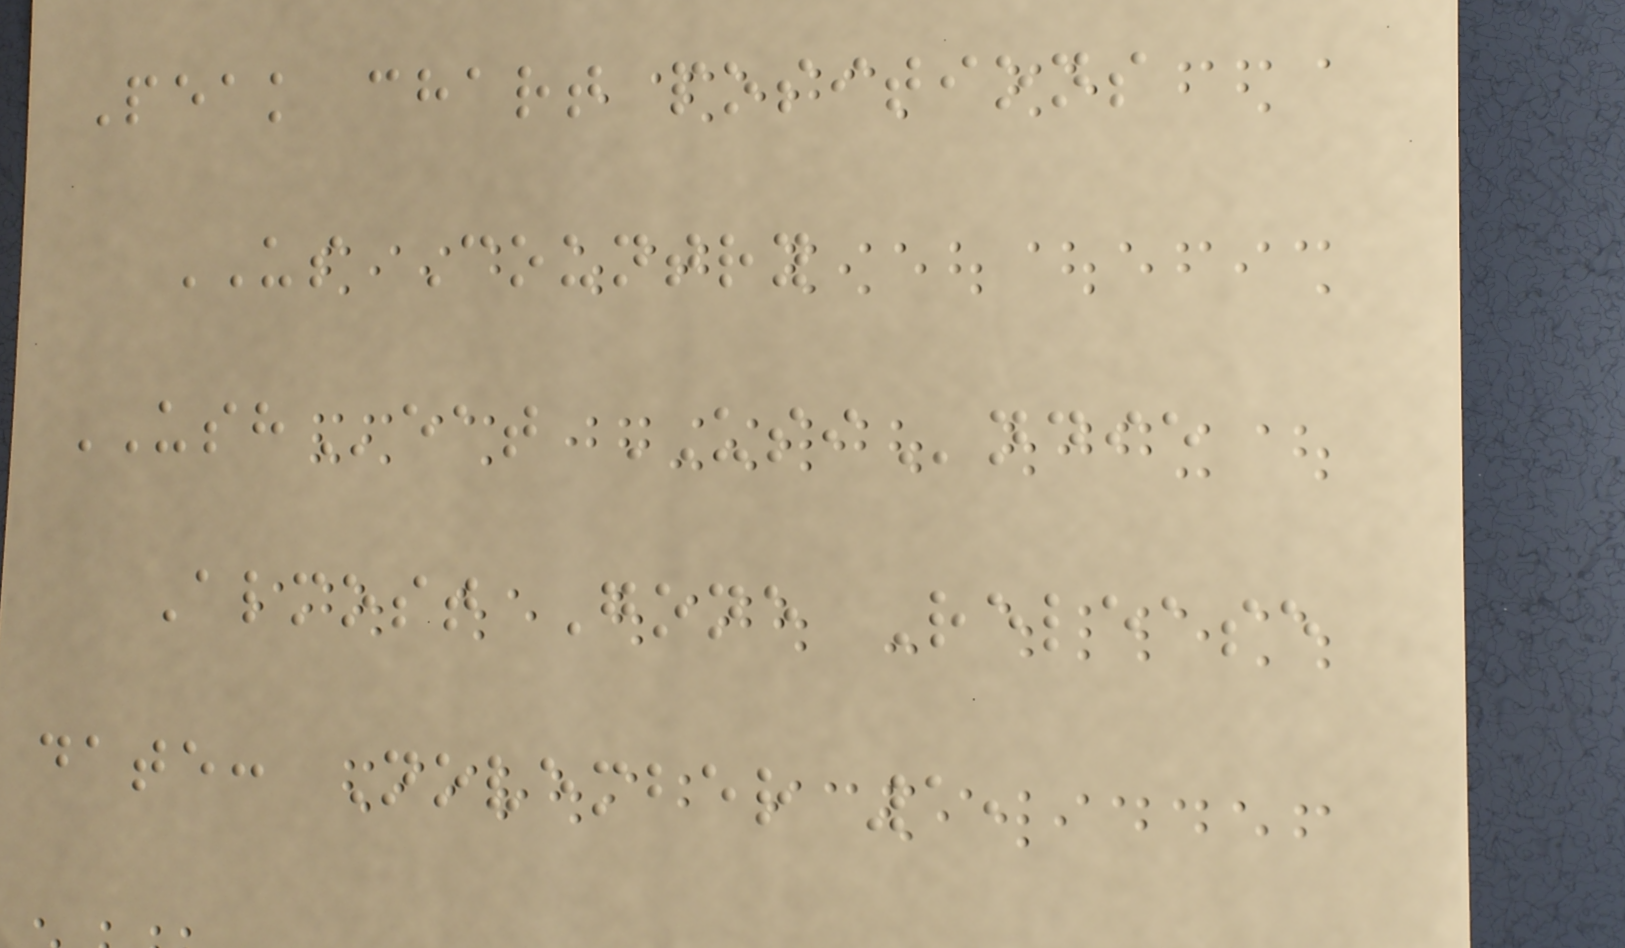Peak chart positions
US Country
USHeat USIndie
Almost Gone Release
date: November 1,
